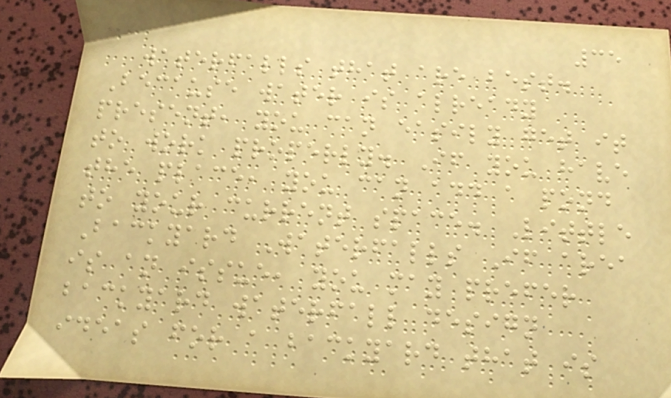35
waterfalls that are best.
Because water is already
present, you can easily get it
to work properly. If you have
the place, you can add a pond
to your current space. Little
Backyard Waterfalls If area
is an issue, you may prefer
backyard waterfall design
ideas for a backyard that is
